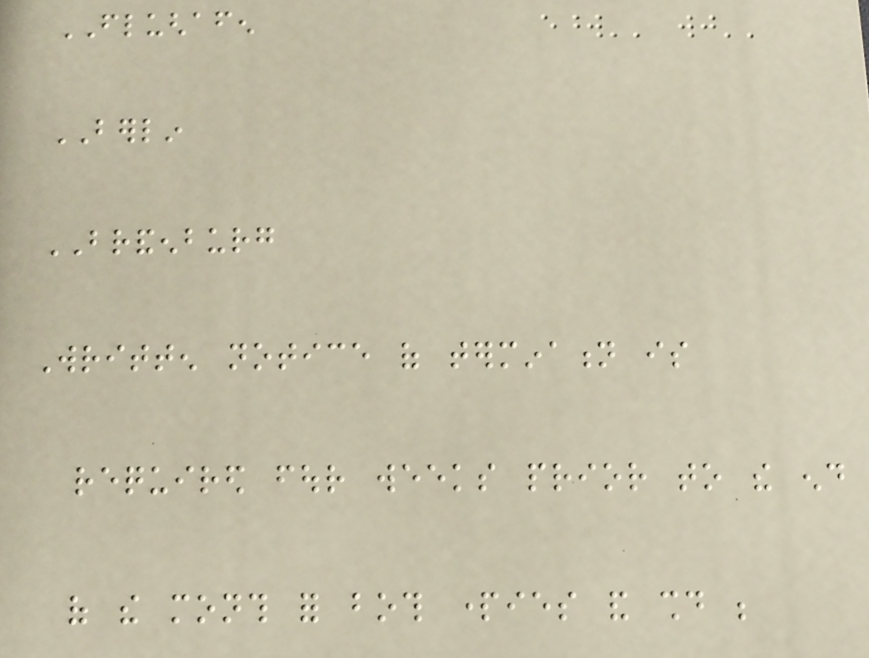FLUGHAFEN
BERLIN
BRANDENBURG
Written notice of termination is
required four weeks prior to the end
of the month for both parties and should be
